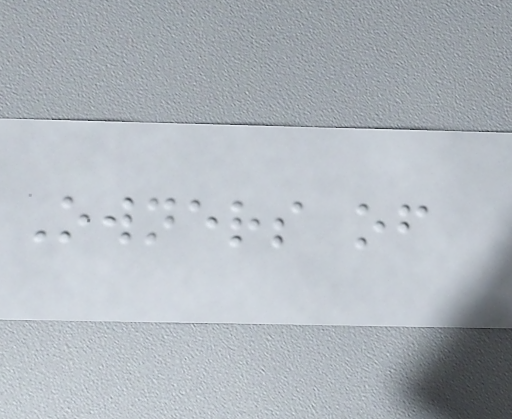Owners of
